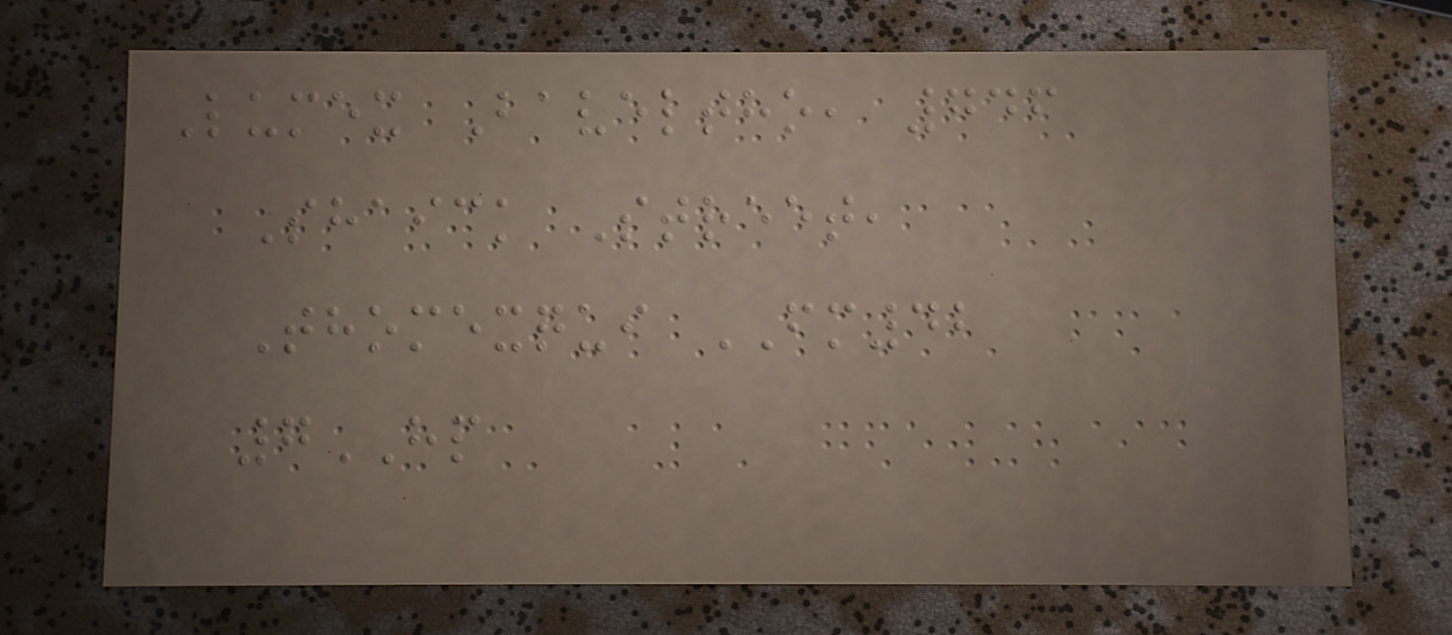Lumex Baveltho, 746
Shaick Street,
Thomexqui FM42
7HP
